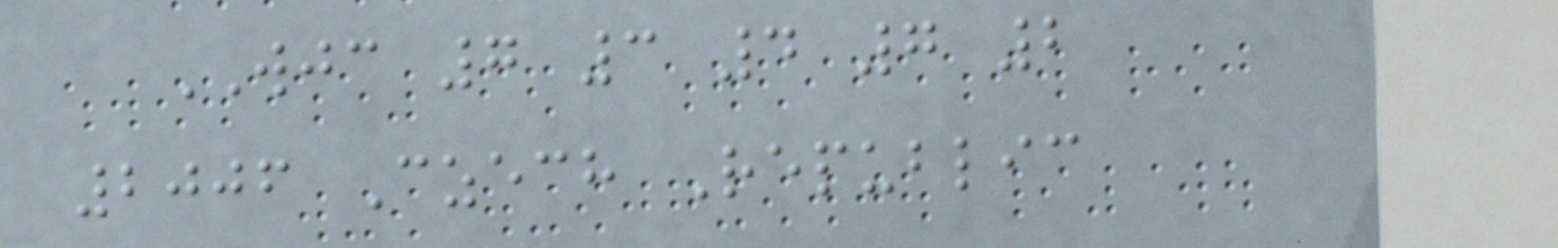WJC 7 3 4 7 2
2006 Czech Republic
